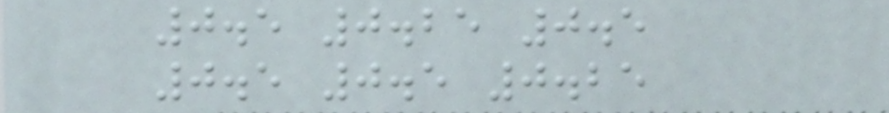0.5 0.25 0.5
0.5 0.5 0.25
